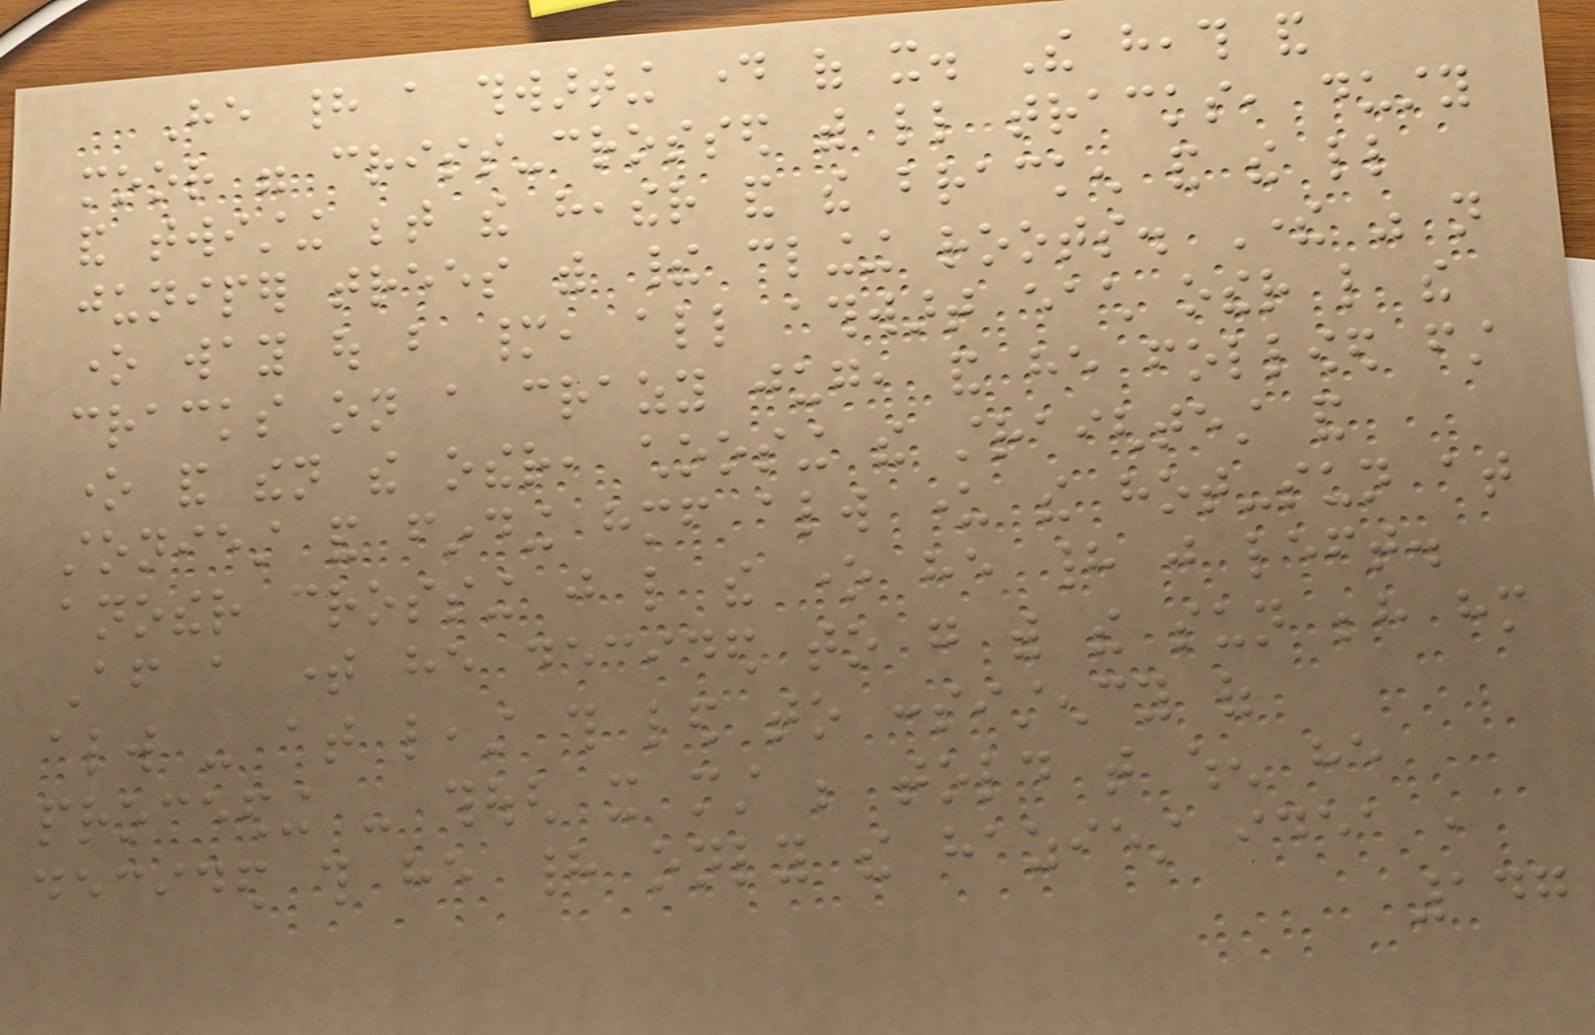He had a thwarting day of it. The heath and
moor were criss-crossed with little tracks, dusty
and twisting between the heather and the bracken and the little
juniper trees with their clinging roots. There was not
one way out but many, all athwart each other like the
cracks on a crazy jug, and he followed first
one and then the other, choosing the straightest and
stoniest and finding himself always under the hot-sun at
another crossing just like the one he had just left.
After a time he decided to go with the sun behind him
always - at least this led to consistency of
proceeding - though it must be told that when he
decided this he had only the haziest idea ,
147
